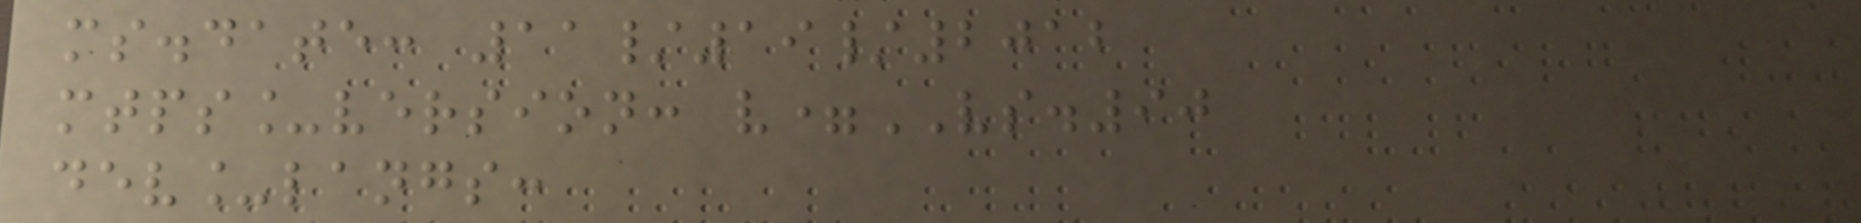ms.date: 11/19/2012
mtps_version: v=VS.90
dev_langs:
